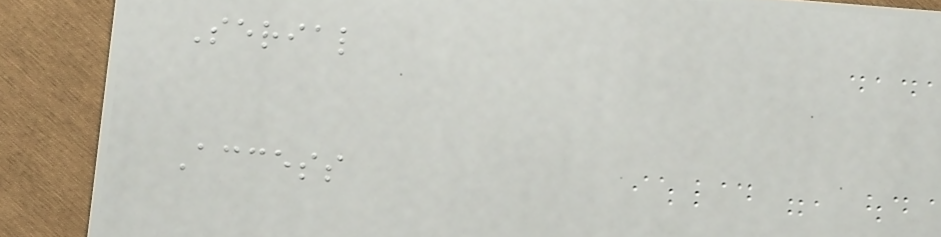Serial
Access
